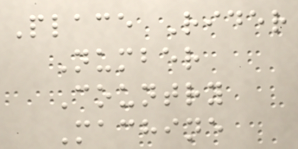Place Rider
Number
Country
Machine
